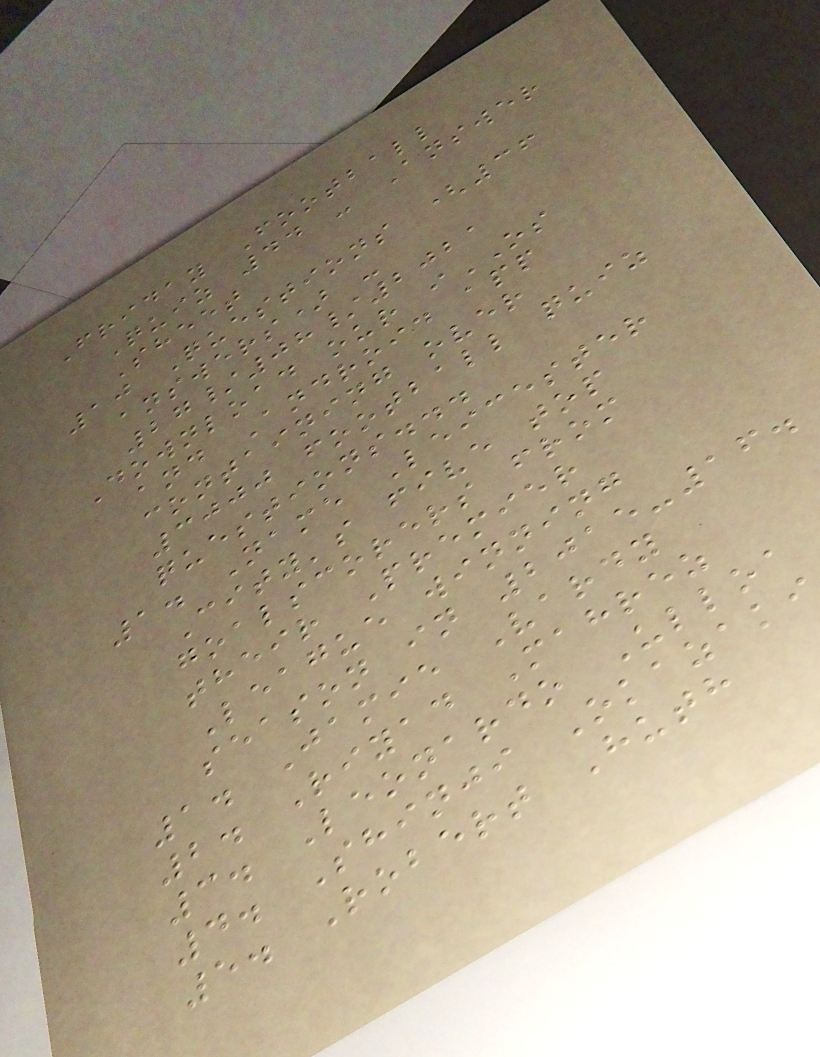Friday Football
Quiz 44 - Answer
Sheet
10 Questions (36
answers) -
27/08/2021
Download our iOS
and Android app
containing over
3000 football quiz
questions...
1. Name Leicester
City's five top
goalscorers from
their Premier
League winning
season in 2015-16.
1. Jamie Vardy
2. Riyad Mahrez
3. Leonardo Ulloa
4. Shinji Okazaki
5. Robert Huth
